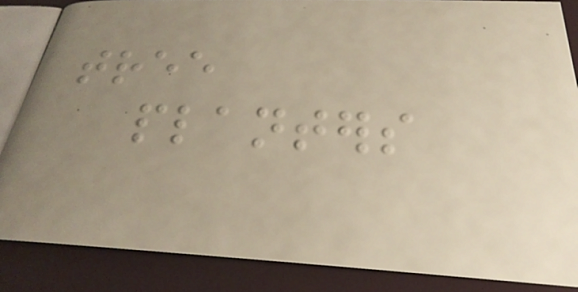tree
planters
